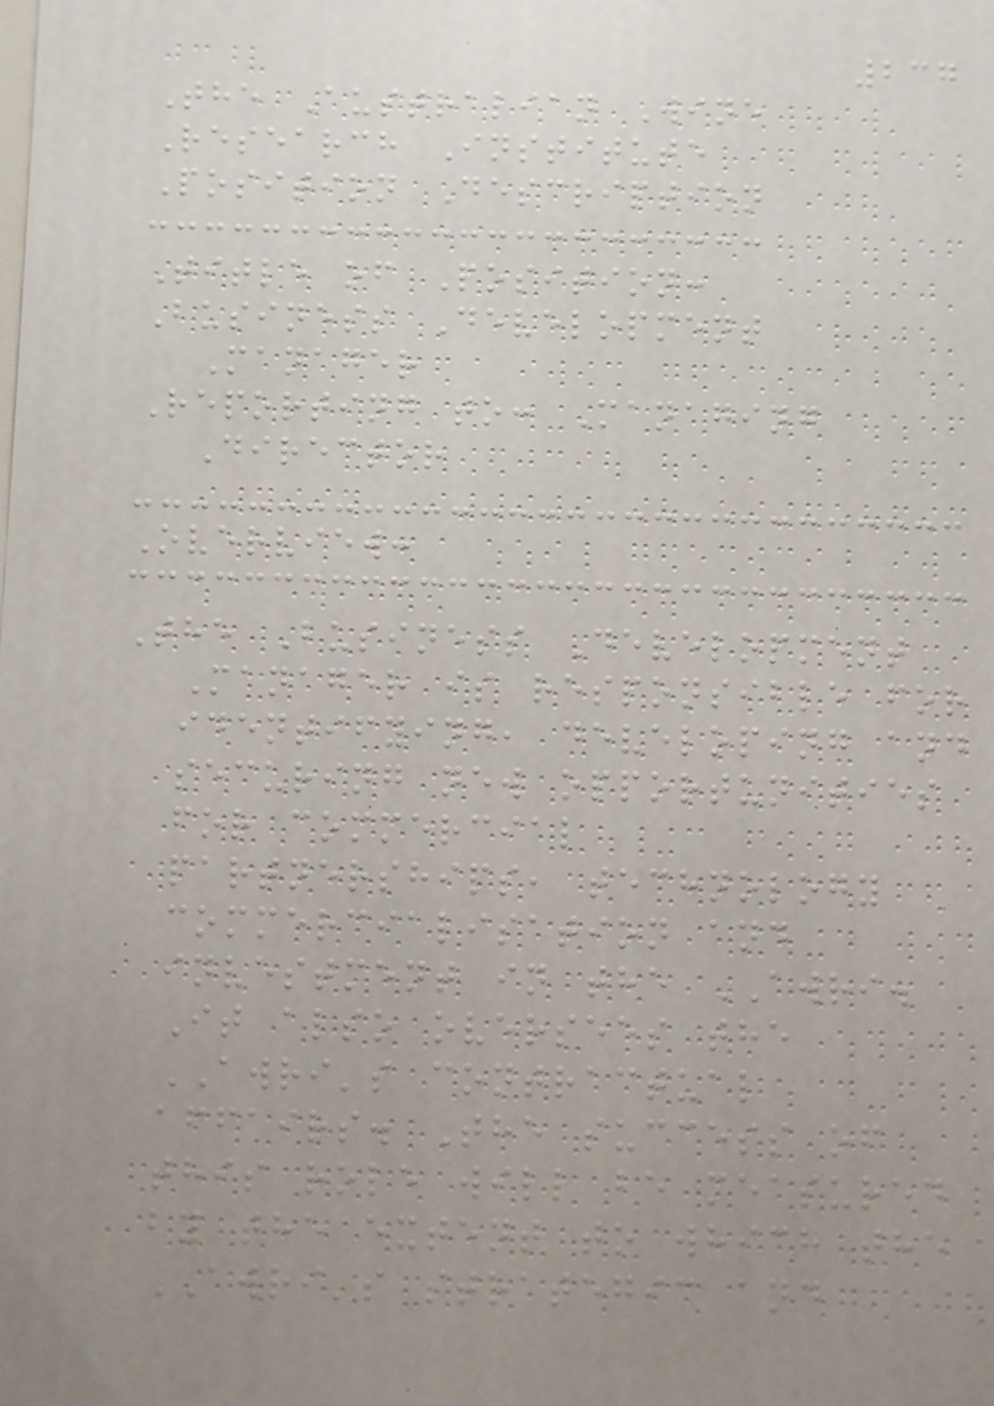237
The Australian Wine
Research Institute
Position Description
Title of Position:
Business Development
Manager
Reporting to: Managing
Director
Overview:
The Business Development
Manager is responsible for
identifying, developing and
securing new opportunities
for commercial
partnerships, technology
commercialisation and
investment in the AWRI.
It also oversees the
AWRI's contractual
affairs. The success of
this role will be measured
by the extent to which the
AWRI's strategic and
